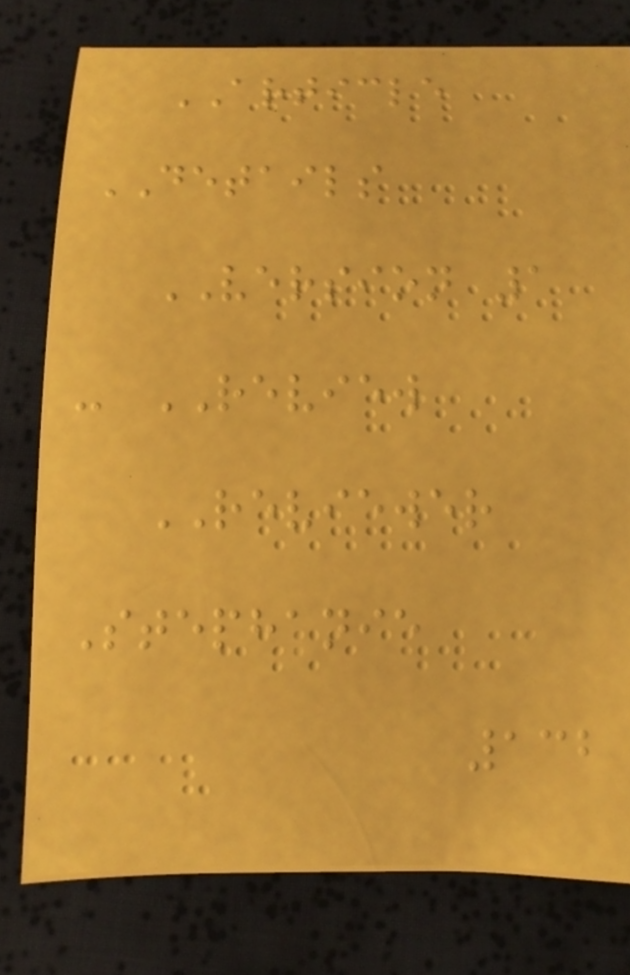ARTICLE
DETAILS
VERSION 1
- REVIEW
REVIEWER
Stephanie
132
